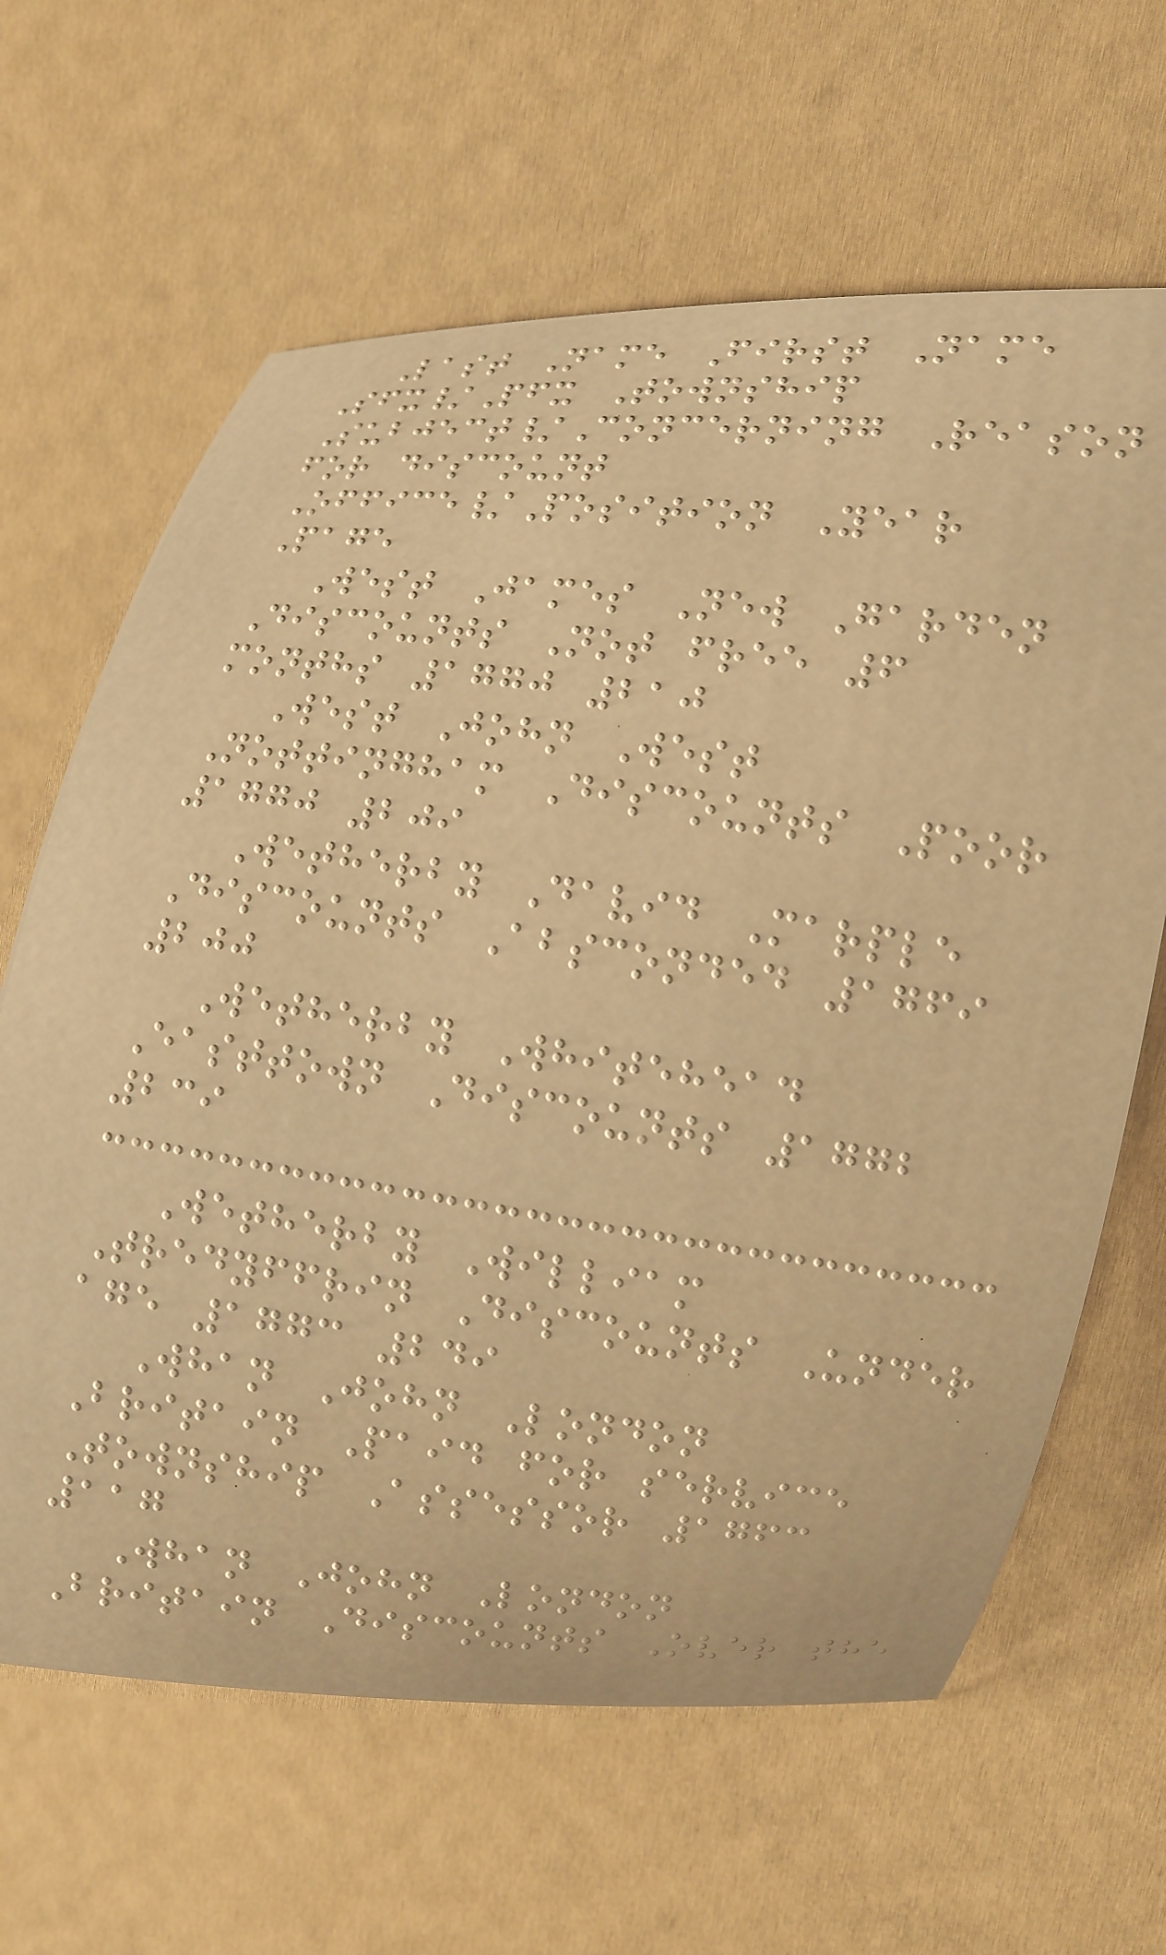Last Name First Name
Sfx/Pfx Township
Subject/Concerning Reason
for discount
Office/Position Year
Page
West James New Garden
Discounts Not free 6
months 1770 210
West John West
Nottingham Discounts Poor
1770 209
Wetherby David Marple
Discounts Absconded 1769
200
Wetherby Whitehead
Easttown Discounts 1772
239
Wetherby William
Tredyffrin Discounts Under
age 1773 249
Whan John London
Britain Paid for service
Township Assessor 1763
117
Whan John London
Britain Discounts Over the
